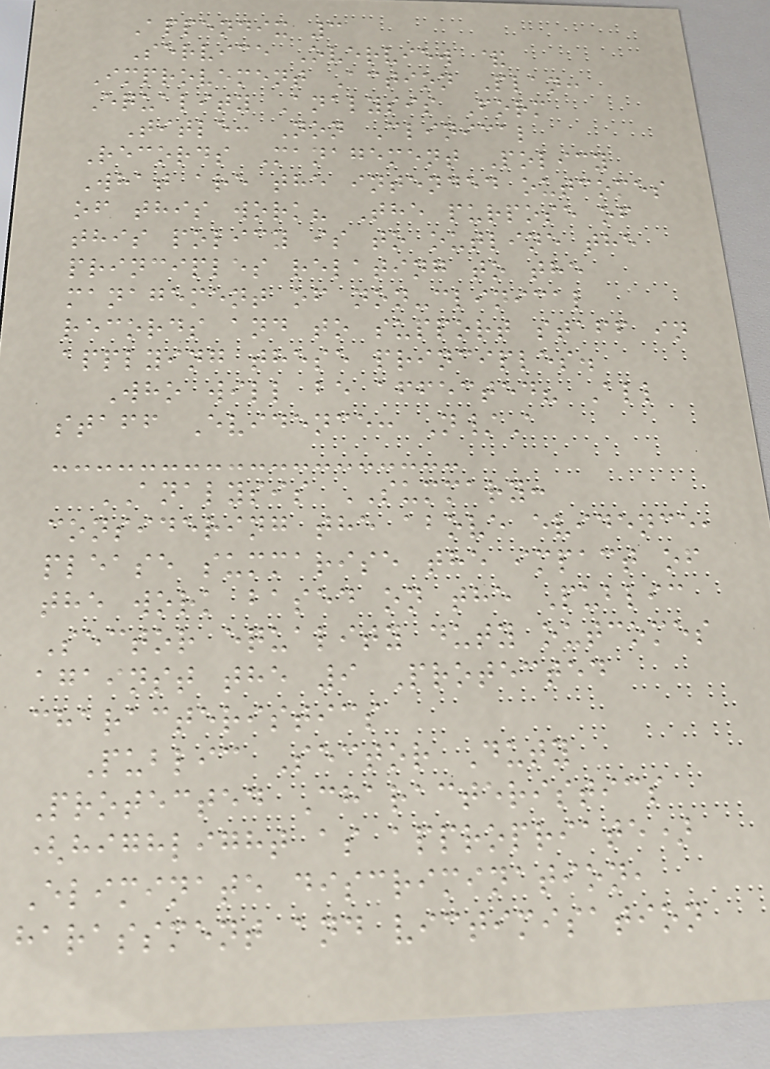Appendix 3
Service Overview &
Improvement Action Plan:
Equality Analysis Form
Title: Non Clinical
Records Management Policy
What are the intended outcomes
of this work? The purpose of
this policy is to outline the
principles relating to the
management of non-clinical
records and to support staff in
applying these principles.
Who will be affected? All
staff Evidence: N/A
ANALYSIS SUMMARY:
considering the above evidence,
please summarise the impact of
the work based on the Public
Sector equality duty outcomes
against the 9 Protected
characteristics
Public Sector Duty
Protected Characteristics
(highlight as appropriate)
Eliminate discrimination,
harassment and victimisation
